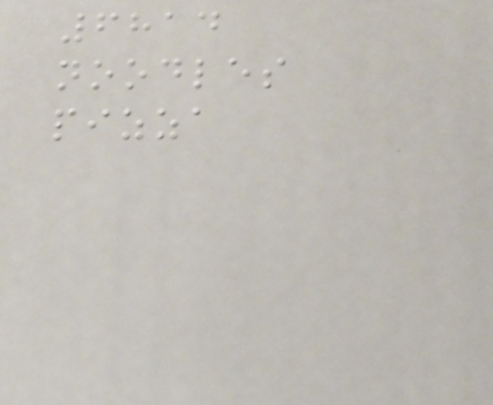6814
noodles
pizza
